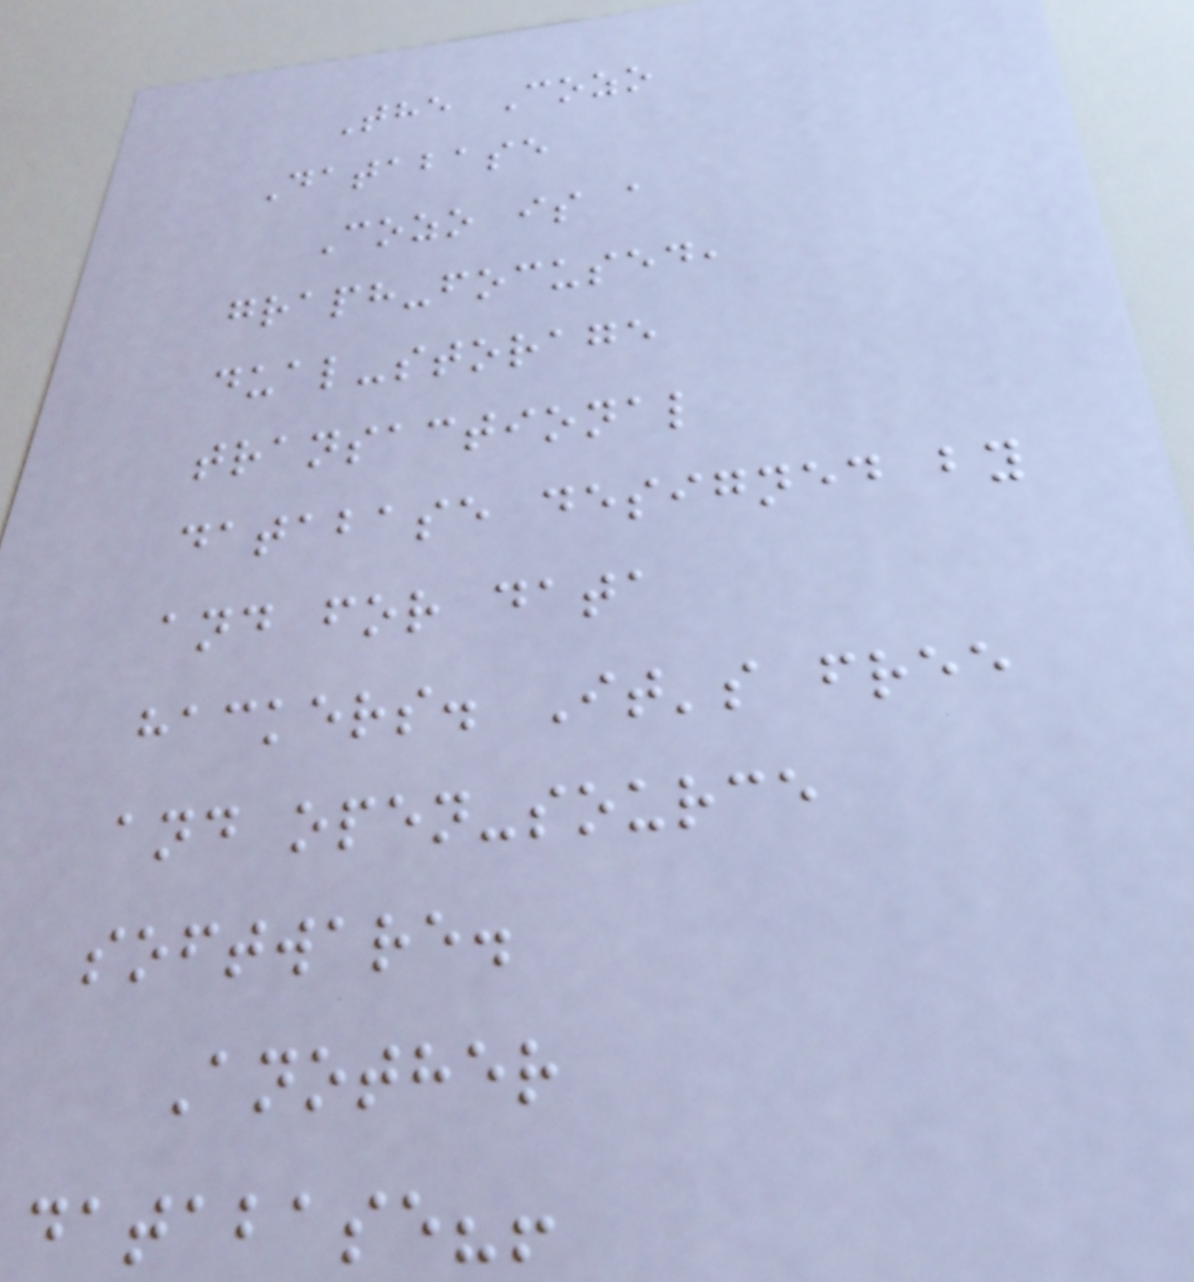The Cozo
Database
Cozo is a
graph-focused,
dual-storage
transactional
database designed by
and for data
hackers. It's free
and open-source
software.
Another
database?!
